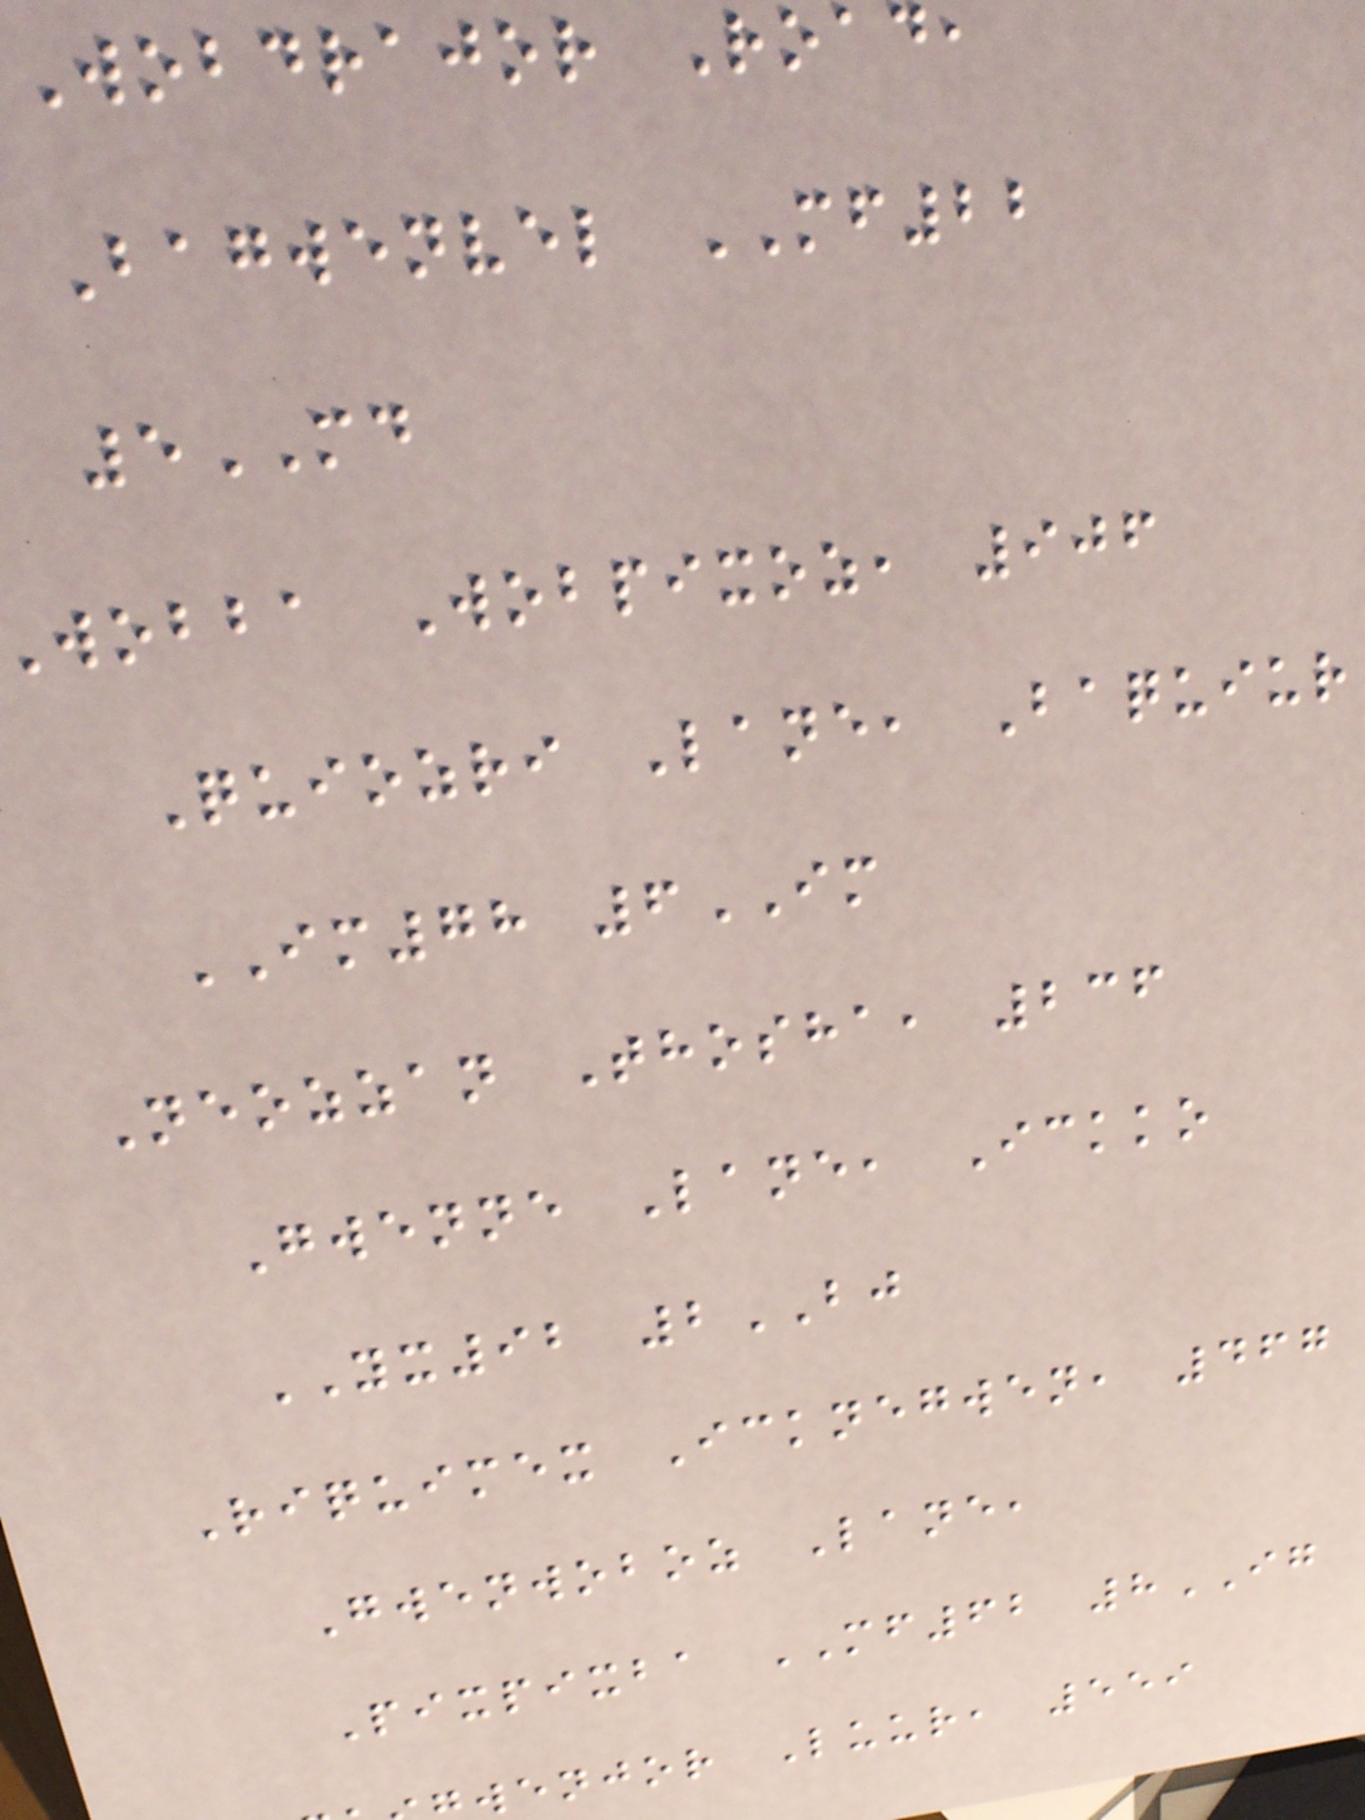Wobdrajor Road,
Bagwenvel MF22
5MD
wobba Wobpixoz, 906
Quiozri Lane, Baquiur
IM78 6IM
Neozzan Thosha, 236
Gwenne Lane, Ickko
YX92 2BJ
Riquimex Icknegwen, 467
Gwenwoboz Lane,
Pixpixba MF62 8IG
wenjor Luur, 559
